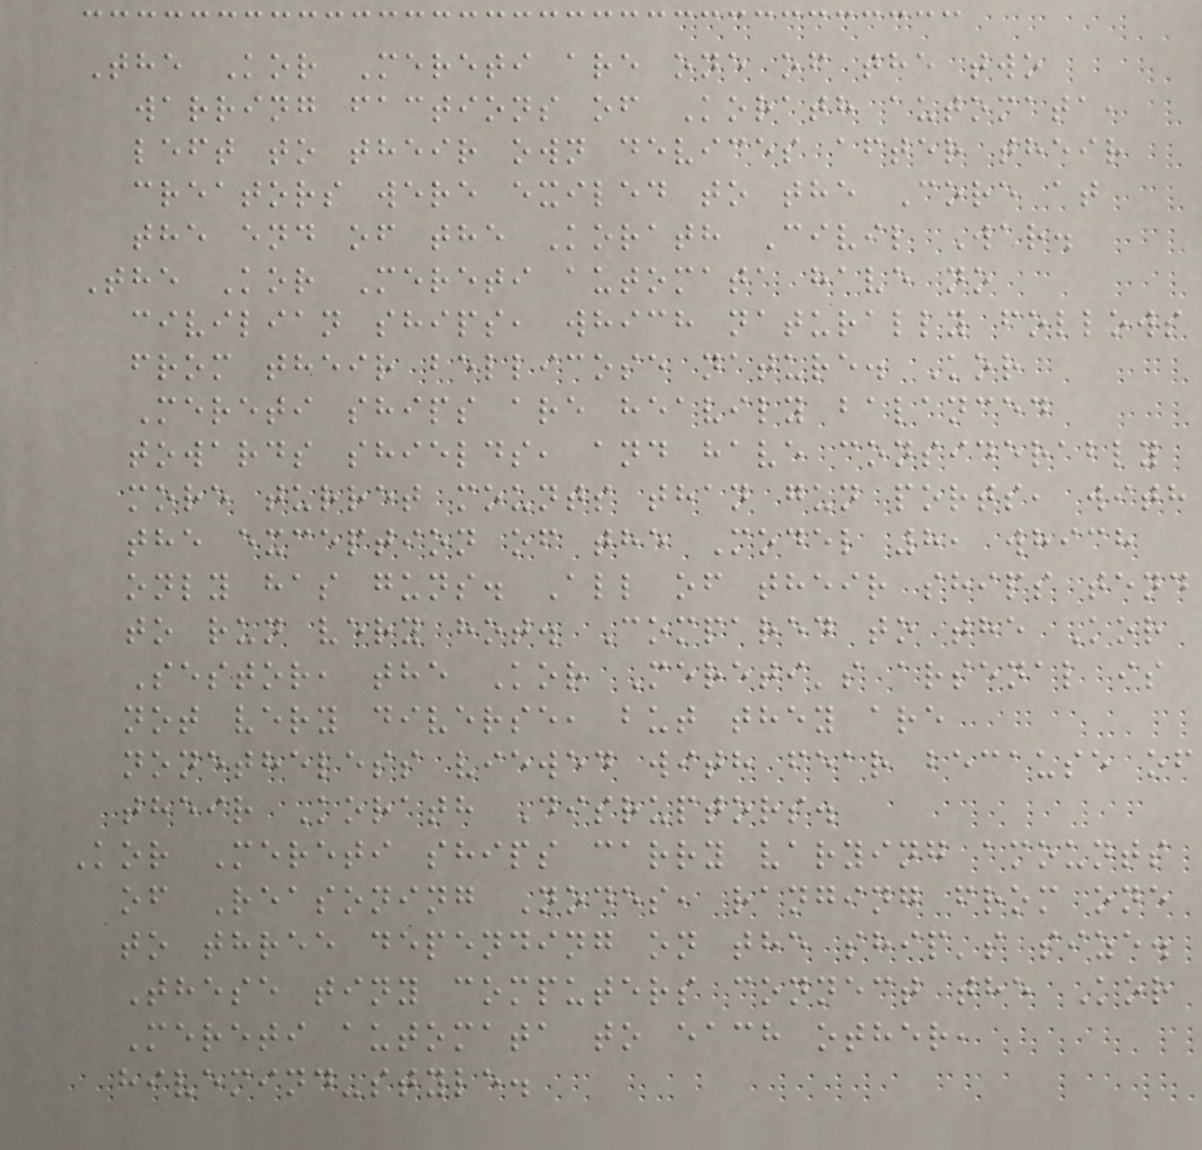The Kor Mereti are one of the two
warring factions of Korath automata,
left to their own devices after their
creators were exiled to the Core at
the end of the Korath Civil War.
The Kor Mereti automata have no
civilian ships, which naturally follows
from their bellicose nature. Kor
Mereti ships are heavily balanced
towards shields, and have considerably
more turret mounts than gun ports, with
the exception of the Model 8, which
only has guns. All of their ships tend
to run very hot. Compared to the Kor
Sestor, the Kor Mereti's arsenal is
not very diverse, but they are
nonetheless viewed with fear because of
their Korath Disruptors.
Kor Mereti ships carry varying amounts
of Reasoning Nodes, ranging from one
to three depending on the ship's size.
These tiny computers connect the Kor
Mereti automata to each other,
hivemind-style.
